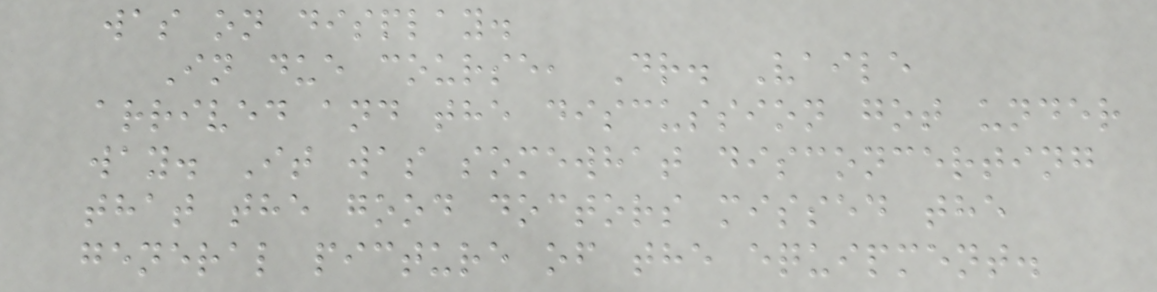was on display.
In due course, Dr. Vaile
arrived and the discussion got under
way. It was somewhat disconcerting
that the good doctors missed the
general picture of the equipment.
